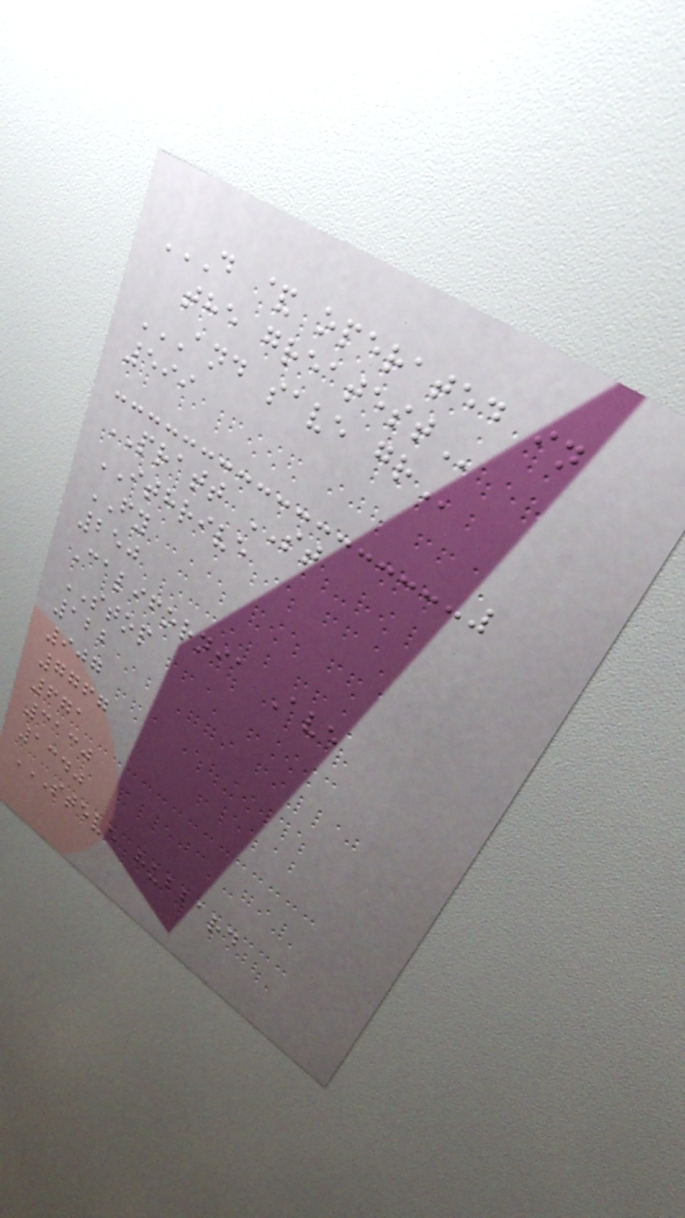D & OPERATED IN
THE GREATEST
AND SAVE GR
599
PRATT ST
ITHRIVE
FY
250
California Ave
STOP
122
907
7767
671
3130
1340
STEVE HUBBARD
